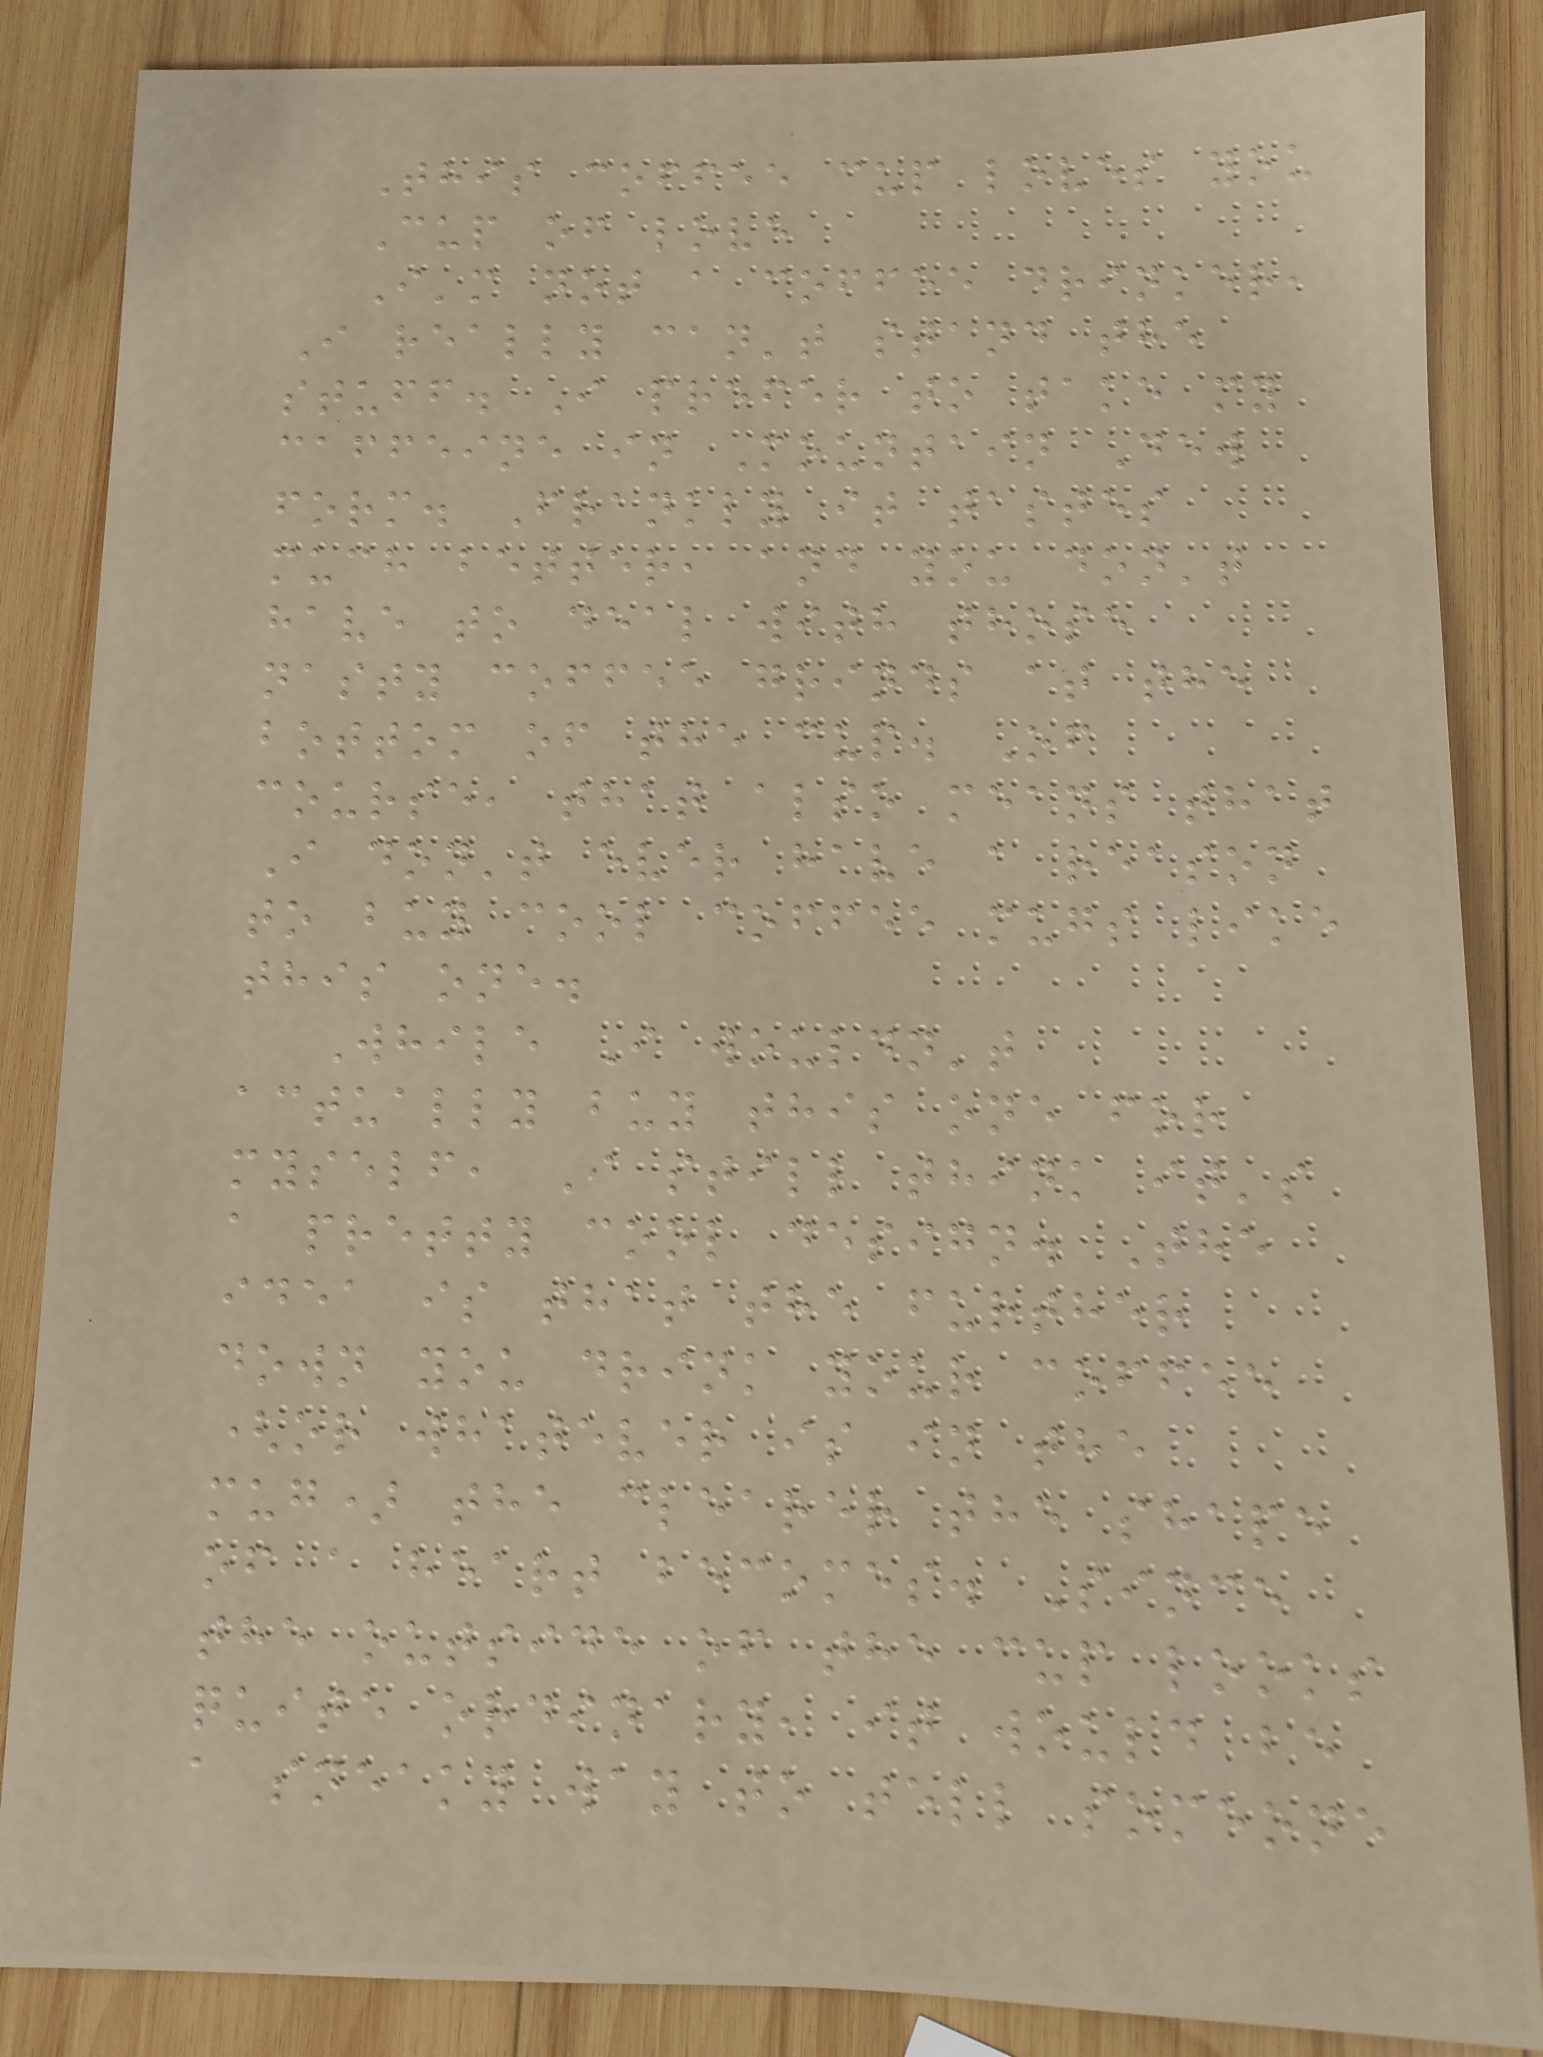This coffee cup loves you
Cup of love
I'm not a coffee drinker,
I really can't stand the
stuff. I prefer to take my
caffeine in Mountain Dew
form. Frankly it tastes
much better, and you don't
have to deal with those
nasty coffee grinds at the
bottom of the cup. Of
course, that also means that
I don't ever have a reason
to buy cool coffee mugs like
this one.
While I wouldn't
actually buy this one for
myself, I still think it's
a pretty cool design. The
idea is that the further
down you drink your coffee
(or whatever is in the
mug) the clearer the shape
of a heart becomes. Since
the outside of the cup looks
quite ordinary, it would be
a sneaky way to tell someone
